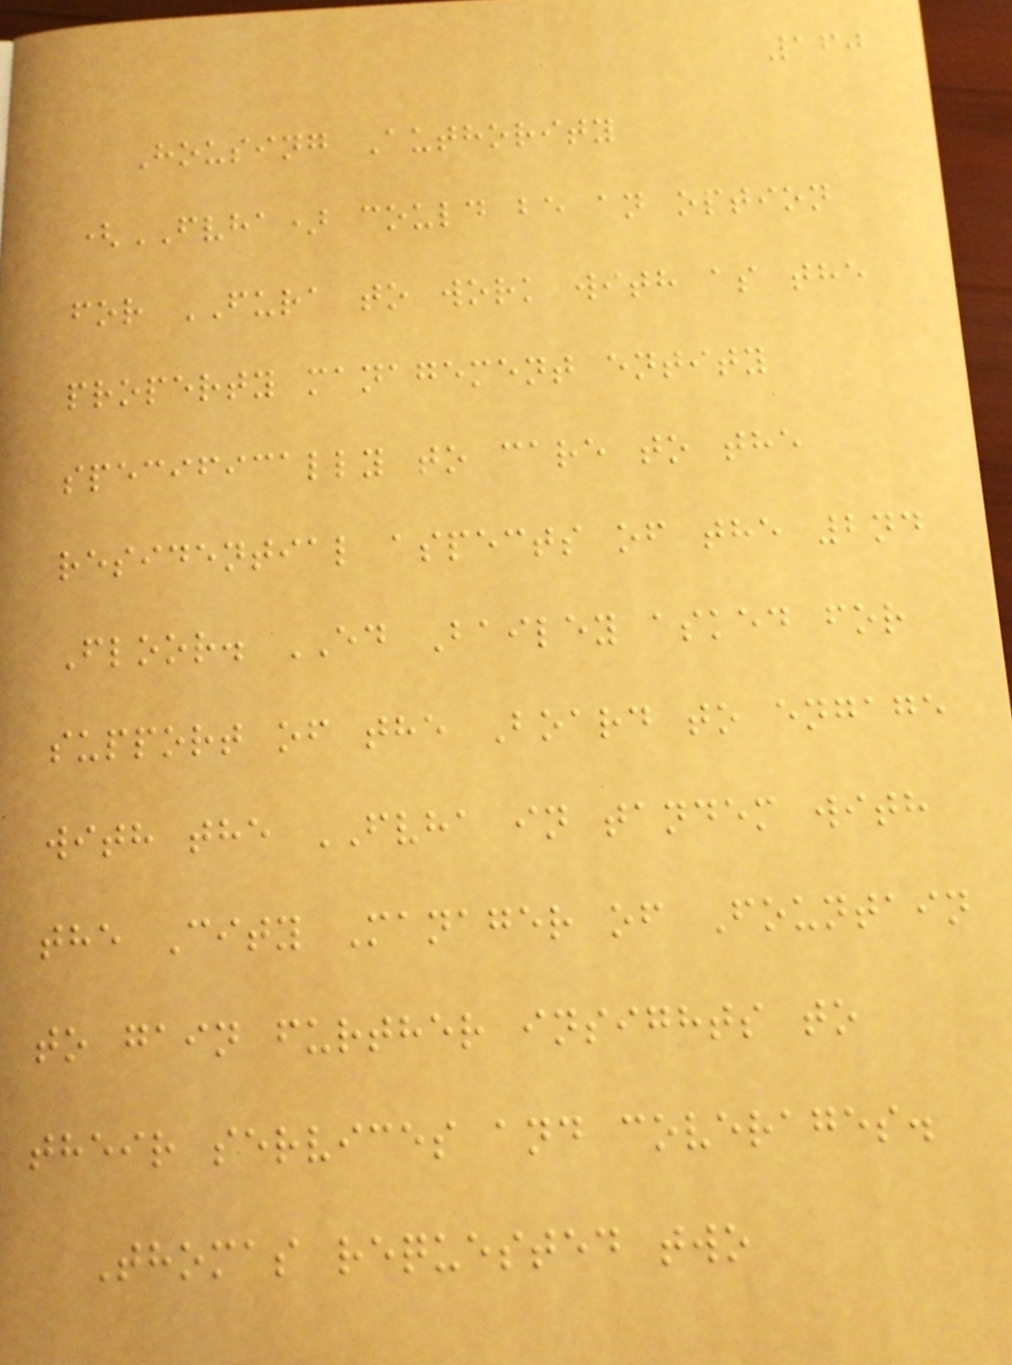160
Housing Authority
(FVHA) could be an option
for FURA to work with as the
property management entity
specifically to care to the
residential aspects of the 2nd
Floor. ED Bailey asked for
support of the Board to engage
with the FVHA in tandem with
the City Manager of Fountain
to gain further insights to
their services and coverages.
Thomas requested two
